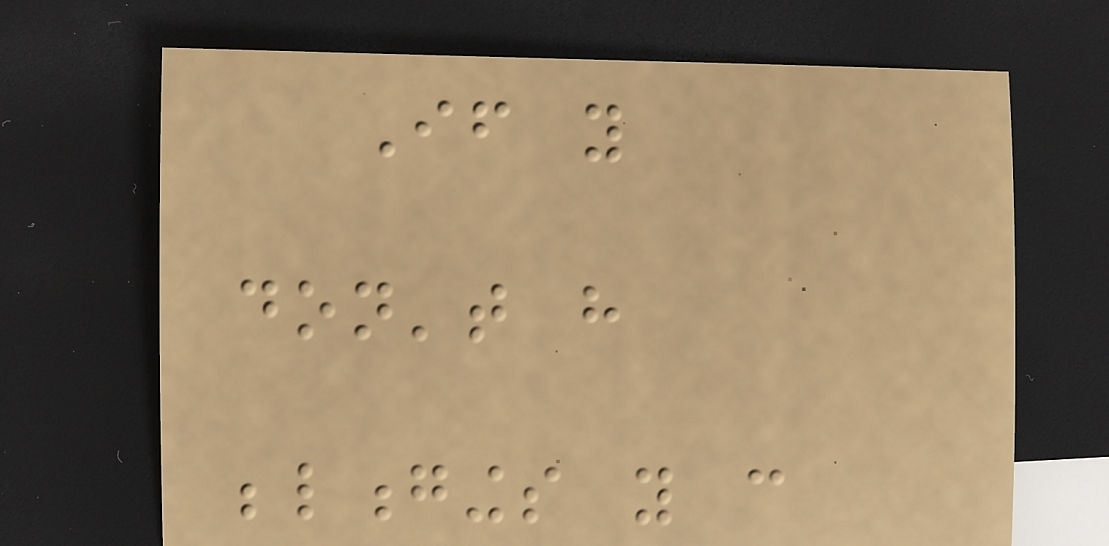If you
don't have
belongings you can
